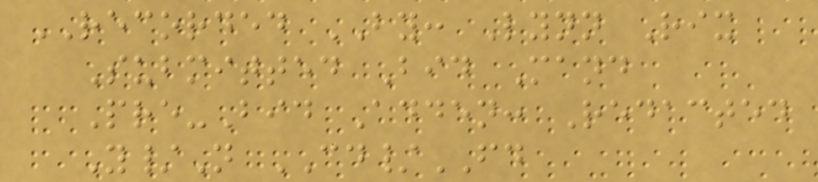RECORDED BY: Lynn Rix
Submitted Bid Mand
Pre-Bid Adden: Redacted
Y/N CD/FD
